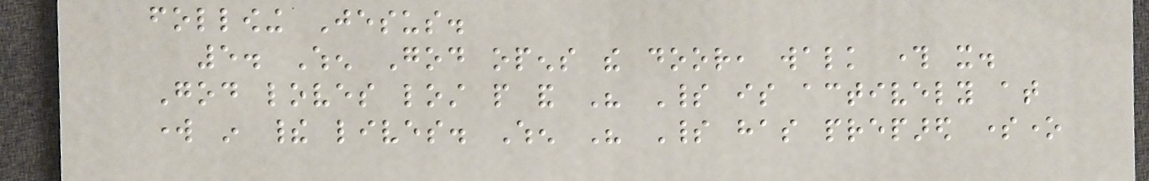following Jesus.
5. When God opens the door, walk through it.
God loves lost people and His Spirit is actively at
work in their lives. When His Spirit has prepared someone
